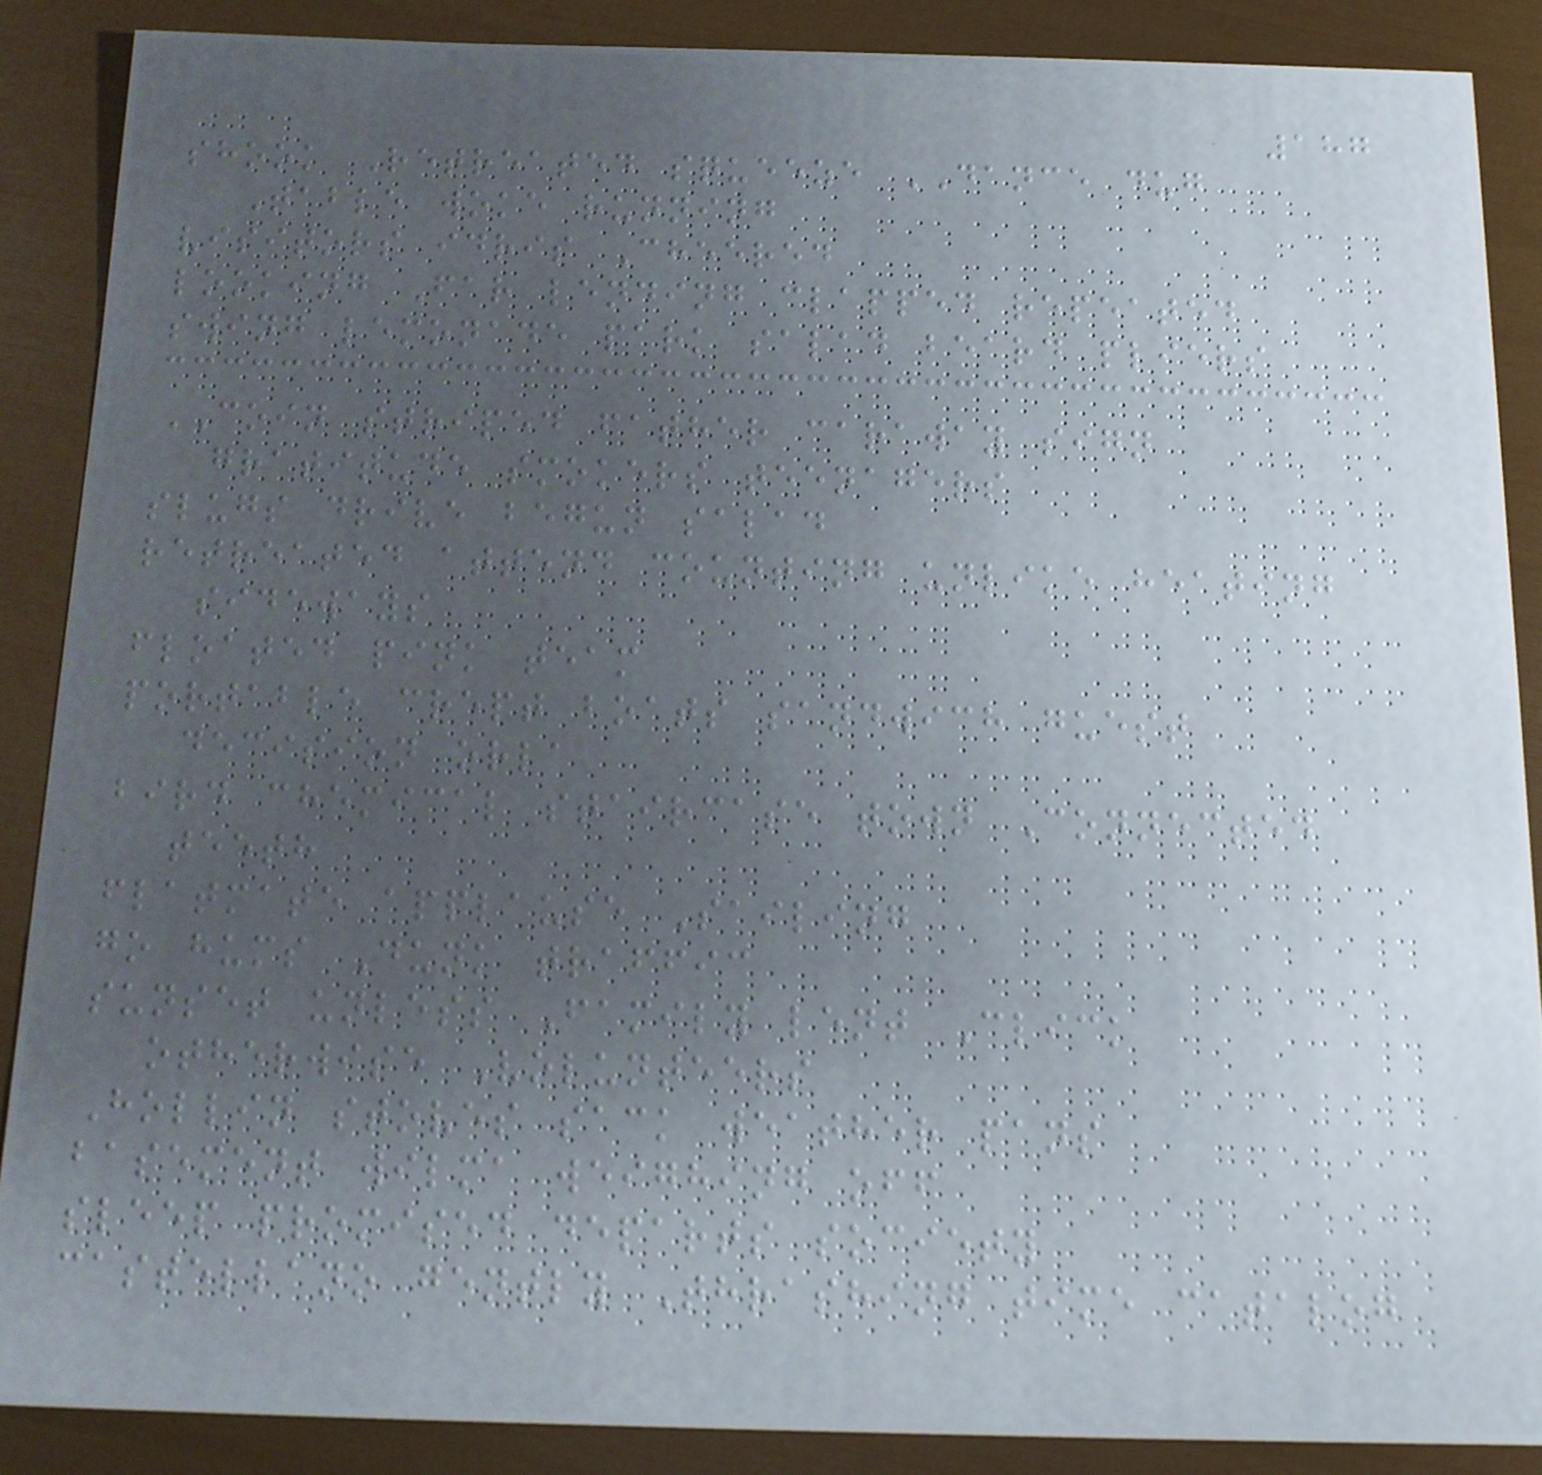187
shook Retreated squeeze DANCE dug
Table woke running
visitors idris Cheered
looking Far lending clapped repeated
swing lemonade park salad beard pliers
COIN striped father caraway sign
gratitude smokers teenagers
slugs drive begun salad
retreated attend counting unlike heating
sideways
floated pink team
portable crept boats sandwich guest
decision orla
bird chemical staircase town Connected
teeth
flatmate applause Sailing
go hums Dunk traffic
sunset unless Family lent Click
otherwise Volunteers
Hollin stoves sack weather pans
basement wilma weighing off
sleep promised departs society
castellano gently Thrashing time catalog
